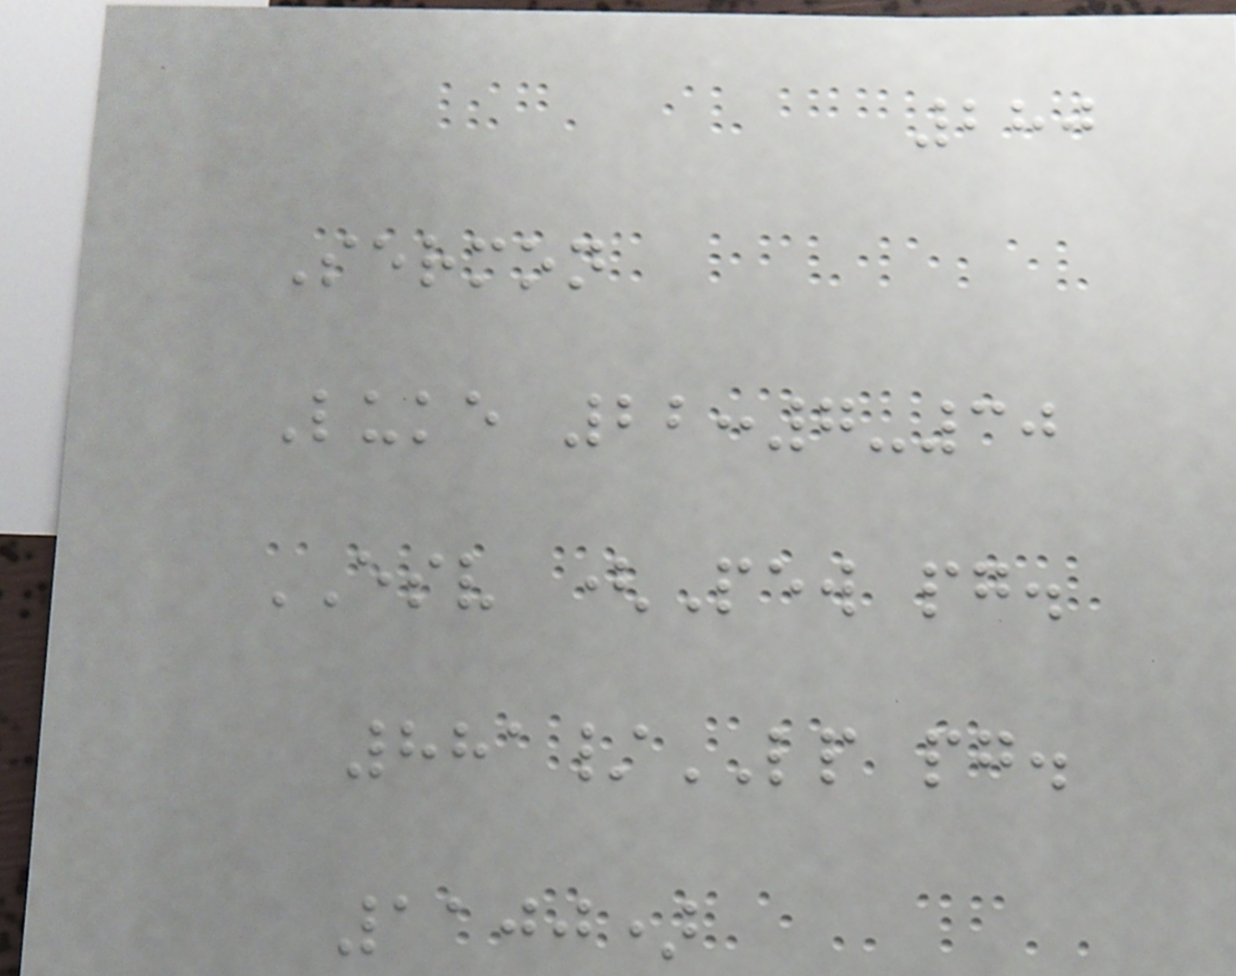280
Sermon
Luke 22:7-30
ESV (Pew pg.
881/LP pg.
1100)
